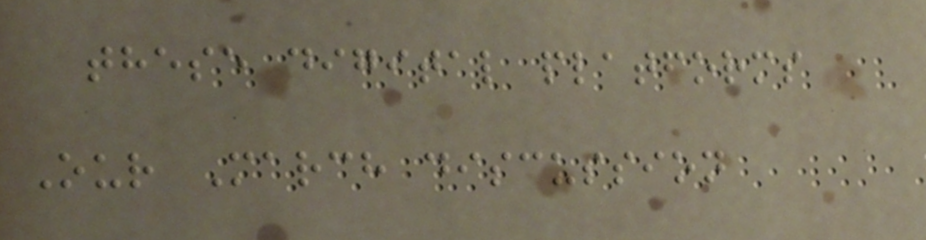these digital platforms
Our March discussion
